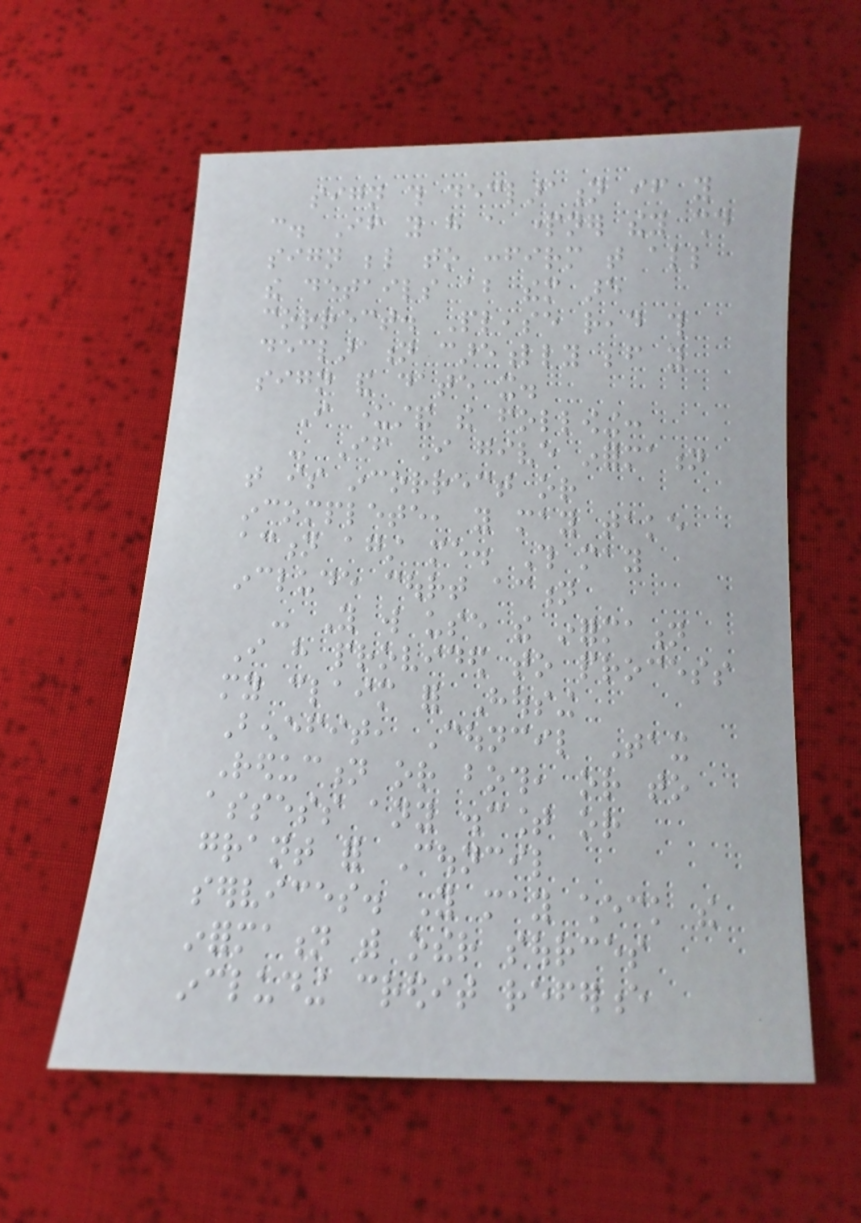sign this declaration if you
can. If you have a partner they should
sign below to confirm that all
the details about them are
correct. Please read this
declaration carefully before you
sign and date it.
I understand the following:
- If I give information
that is incorrect or
incomplete, you may take
action against me. This may
include court action
- You will use the information
I have provided to process
my claim for Housing
Benefit, Council Tax
Reduction or both, or to
assess any discount or
grant for Council
services. You may check the
information with other sources
including credit reference
